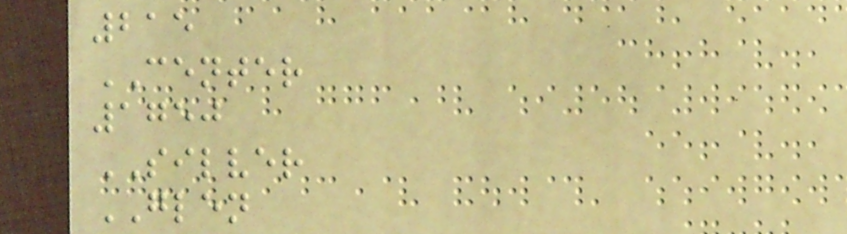215
CENTER
1750
SILVER
GLEN
